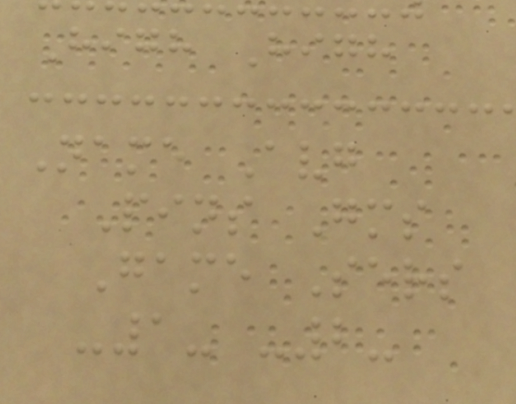High High
Name Avg
Pins Gms
Game Sers
-1- -2-
